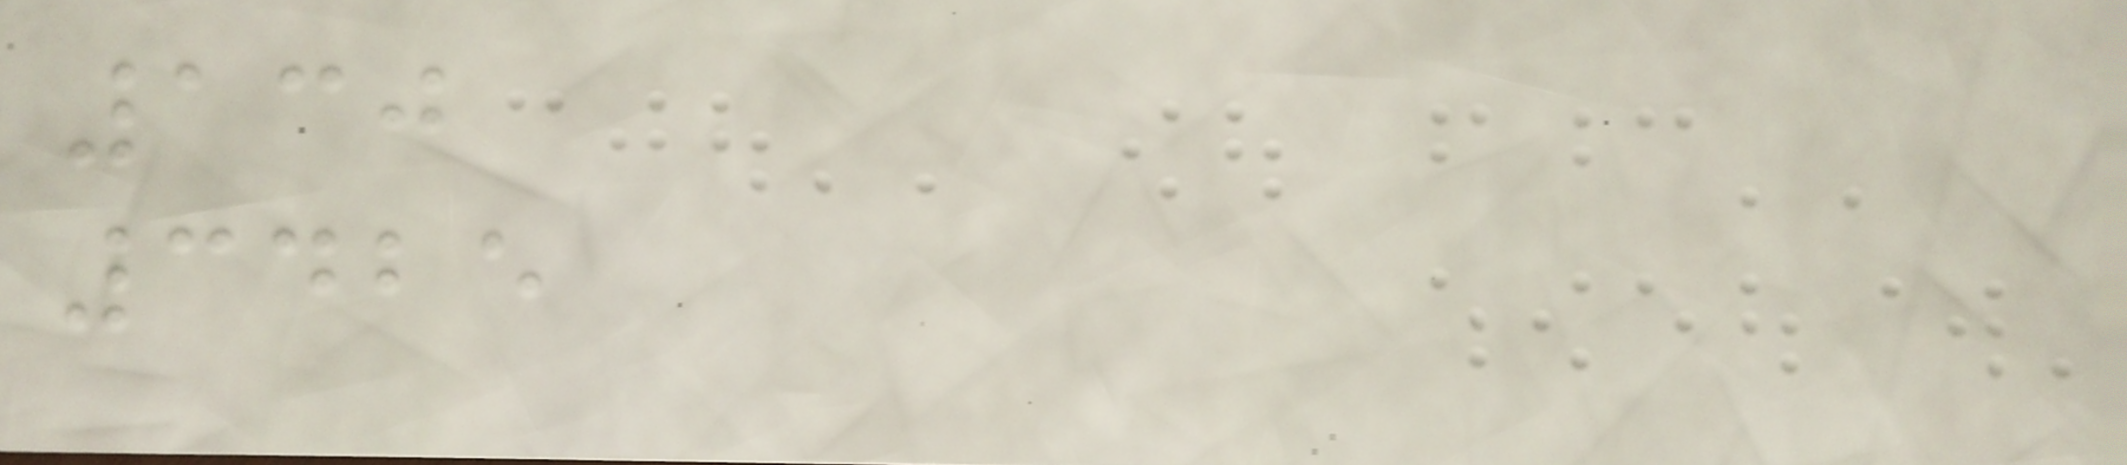130
3425
